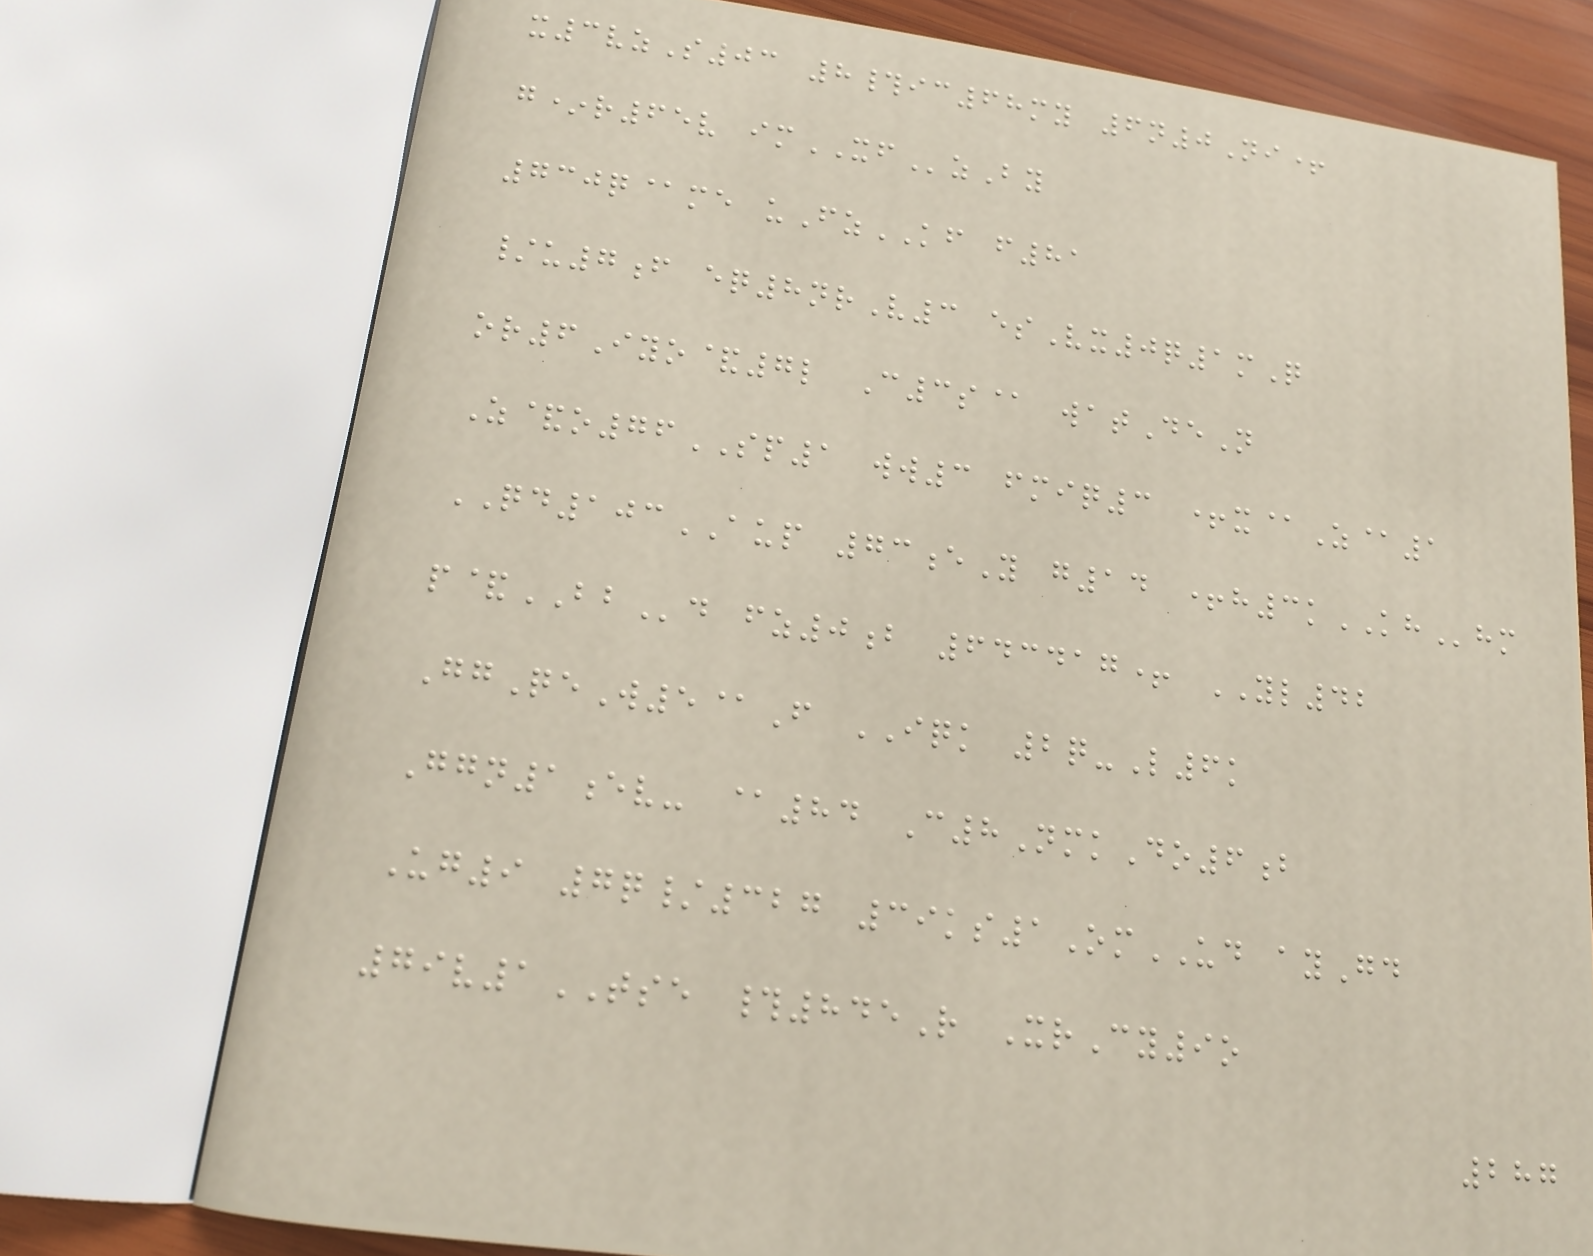x3vzS03 8#ic68my 6n0Ni+
g*r65v imXFzBy
730q@me uFzKF f81
/u7f eq8nrV3 esVx0q1mQ
or6Iyo&7l C3s@ watDeN
Z&o76SP1 ww3 fmiq3 +x@Z@1
QD103AUP 73eY g14 +h3kKHhm
p&BBd fz0b 643417+ YL42
GgQeW5@F IQK 2q-L6k
Ggn1ev- @84 C8NmkDo6b
Ug9 7q/327 39ks1OmUD ayGd
79v1TSE #845R XrCy9o
287
